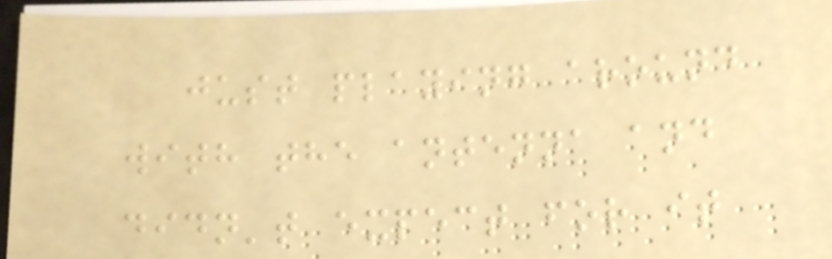just playing around
with the antenna and
didn't expect for it
